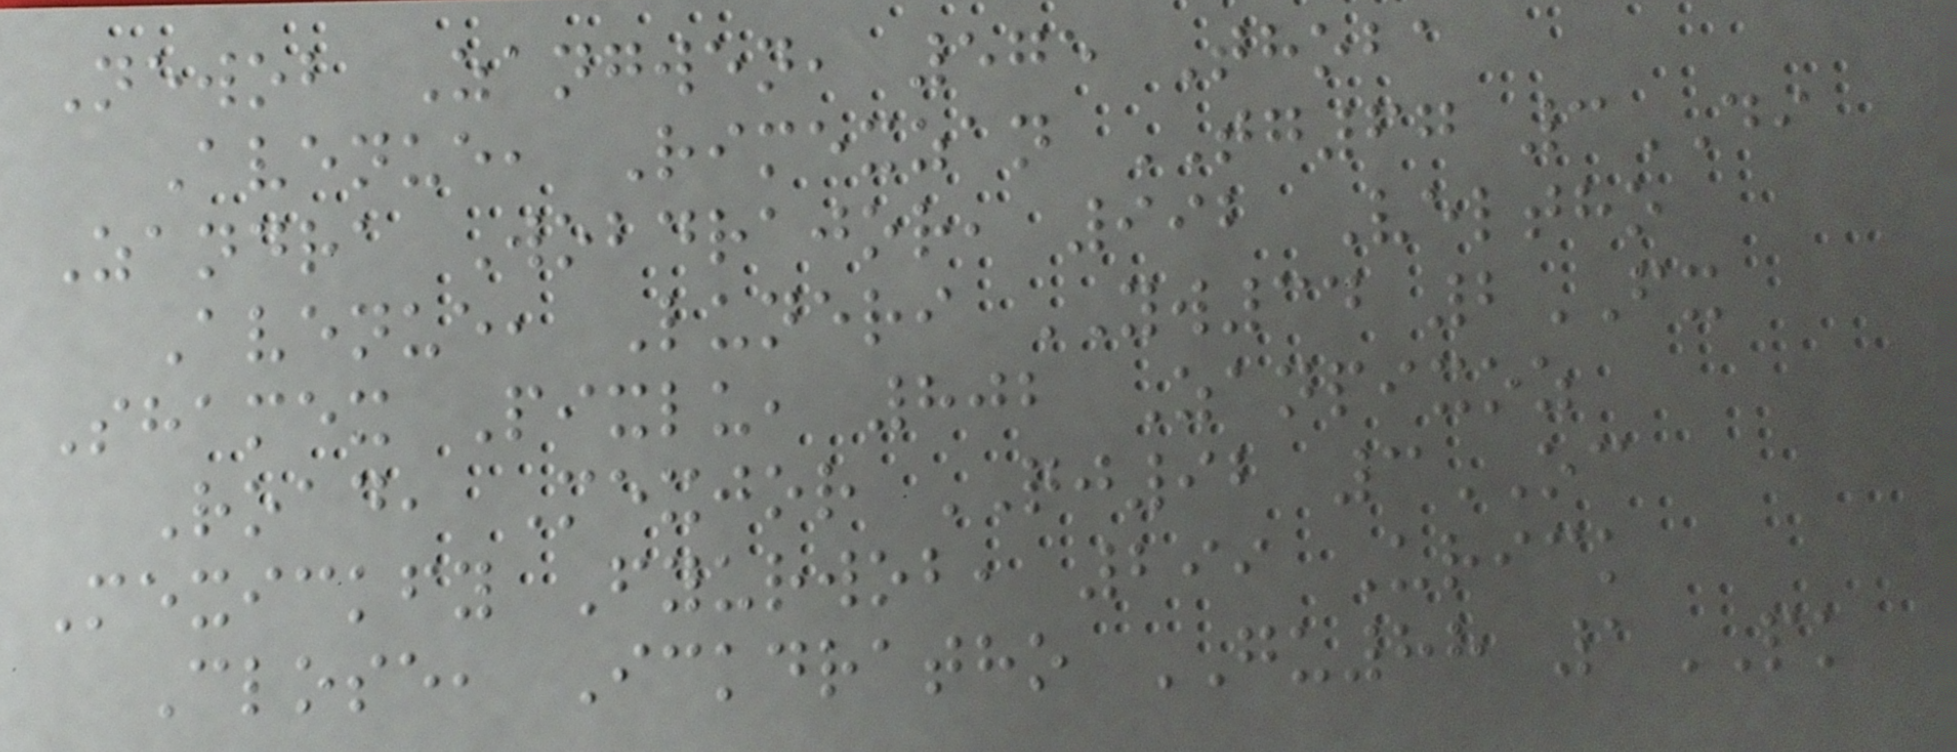Newob Zangwen, 575 Thoba
Avenue, Rimexzan TG67 3DI
Zandra Wobdrajor, 992 Veltho
Avenue, Luneri YW34 2FX
Shamex Pixlu, 802 Zanpixoz
Road, Mexjor QJ92 3OC
Mexickfy Fyurwob, 299 Urick
Close, Ickdratho GU88 1PK
